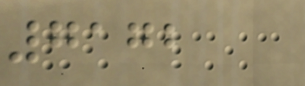7172
